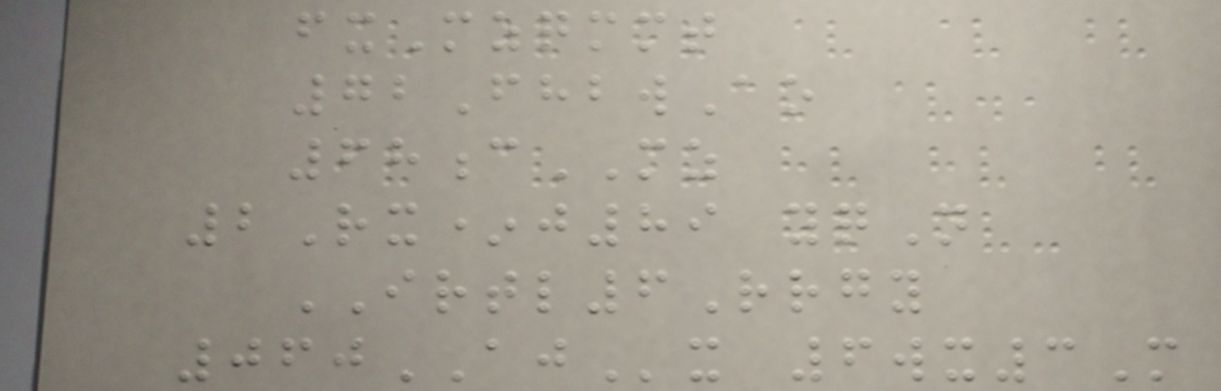fxMzqmmt
72FhbwAo
68cMZ
2Rx*j89 yqN
IRTL6Rrgy
060AJx 6wx3M
